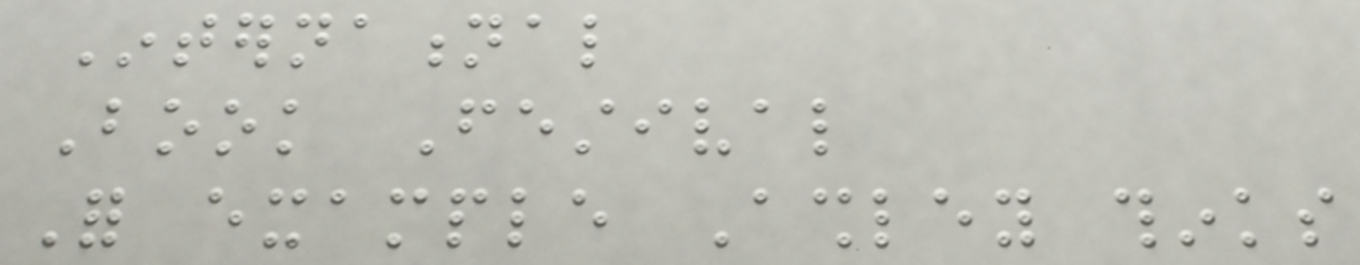International
Book Festival
For example Ashley thinks
